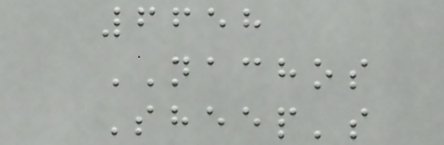6658
NACHOS
Sheep's
